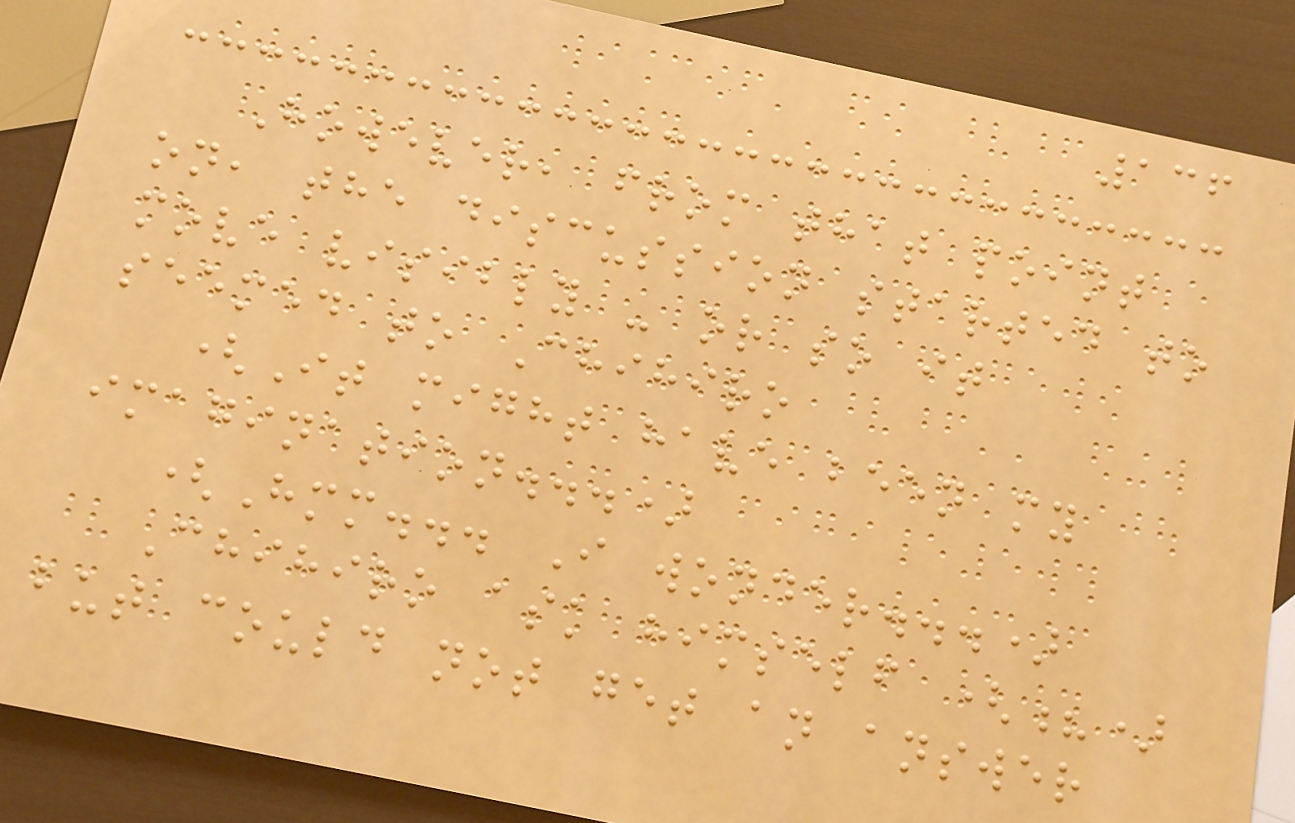136
However, from that point
on, the discussion started to
move visibly - or so it
seemed to Chihiro
(It might have been my
imagination...)
(Hmm... I wonder...)
Chihiro ask himself (?)
but could not get an answer
